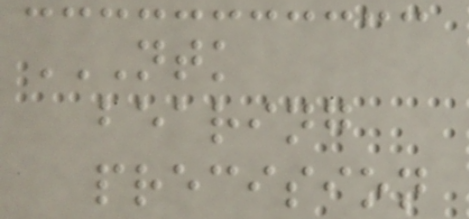NTK
BEARING
PRECISION
